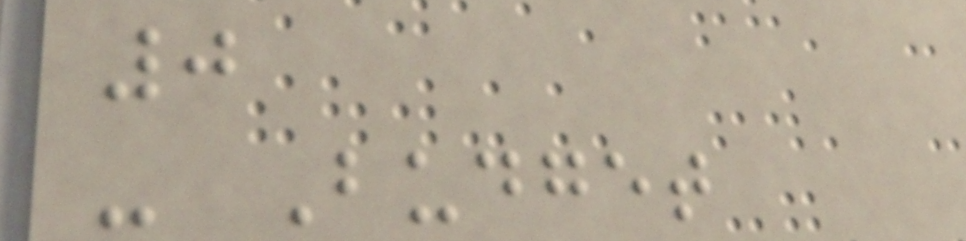0
- Budget
